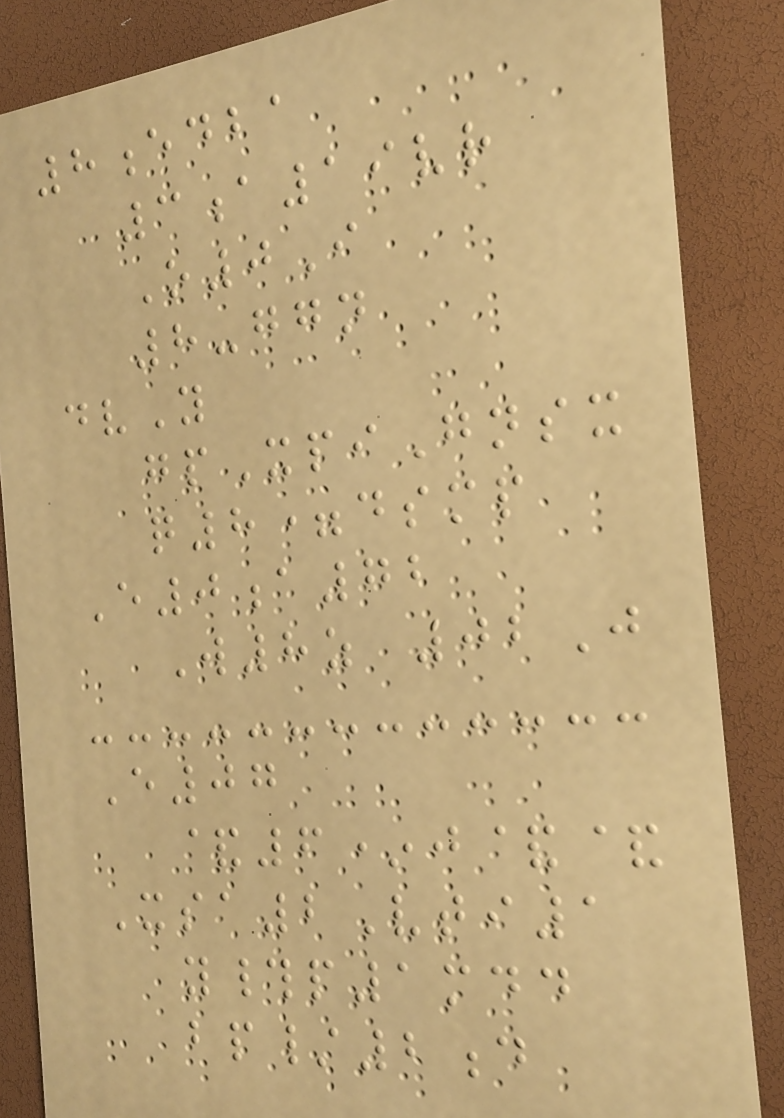8edba
3a19vr
O0I
8-ggn
dvY
gpXpiGnsx
q8=dsmp
E0a72
W8z 02J
E07
&6*j&&
Xsa2Vti1
y#p1mdd
bp/2d
